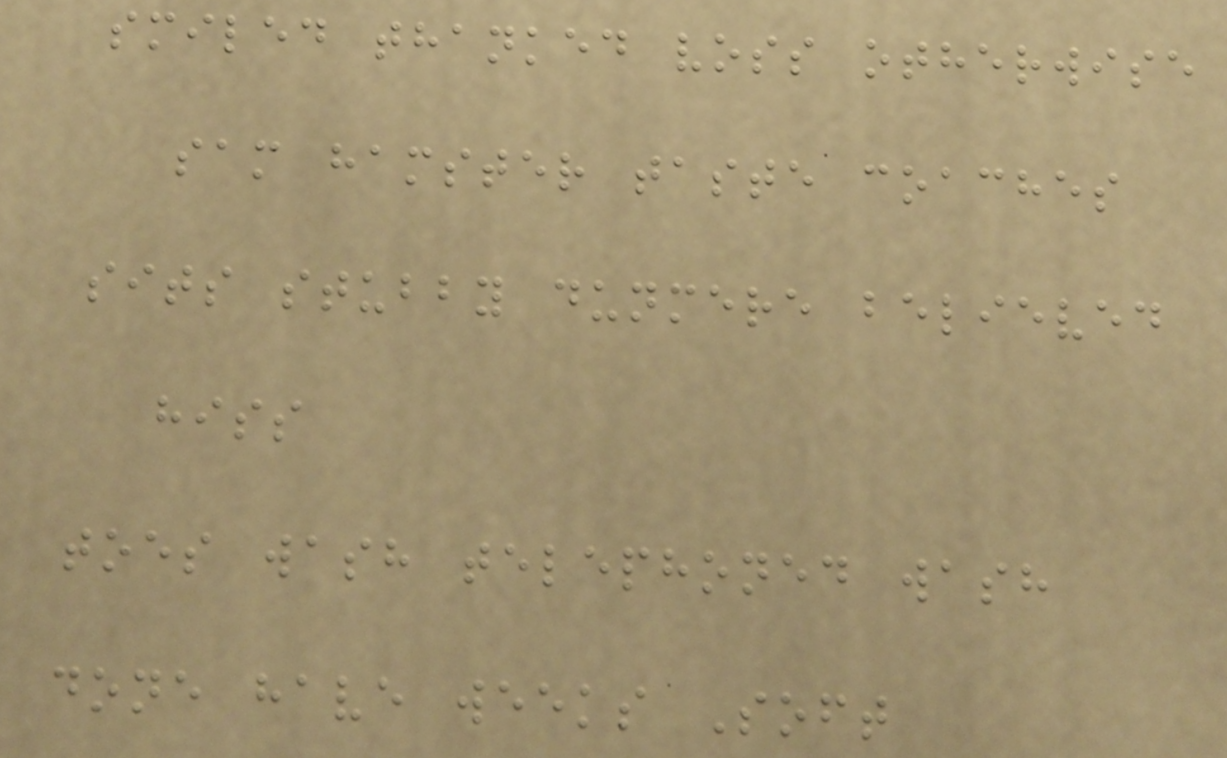smiled thanked voss otherwise
sam hamster taste coaches
sits stubby dunmere believed
hiss
toes wash telephoned wash
done have weeks Soft
